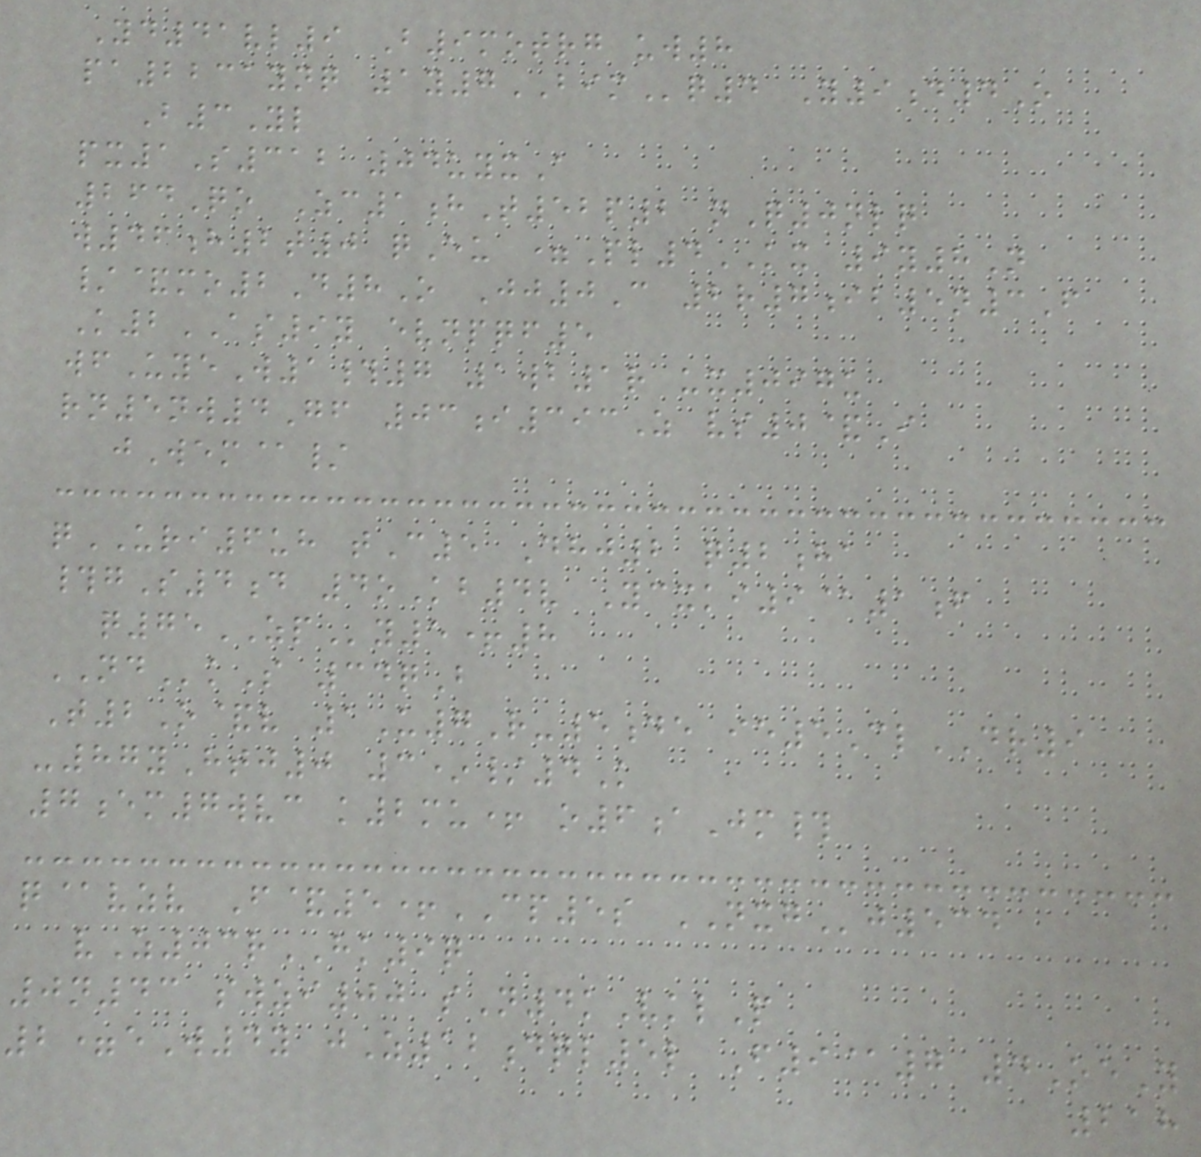Yd41vl9 B9motrg uw8
pa2231ynq 1y7BIMq4 Y9d4O
B3Yl
px1S312 04uyxA
264Qo Zc1hT52p2 nQ0nlq
w46h2t0 qEu =Pl4KX 9y8N
/&mo2D8O Jj0C 2r7ib5n3F
K2AS9y evnpqf5
wfUyeW1#7 1wb1r ux097u
rn5nw4Gf 03i393Z vs0&I
jWem@/
qURI6uh tC5 Dhj2 q2ha
#gS4d 4oKb4v Ycxki9@1f
q75ZPy5+8
NDkS 34qB
T2O&v 1U7R-5de ie5ClDR9
-87yHtj0 3*/4K
7em7wvc k2mu+ o6aJm#
q@vzv F&5+CP5s NXGj534
vZ03rHK9q
0n43 swzi00 sN4kVklP
2=eW4y jZ12dql5l F9@7 4OeY
218
